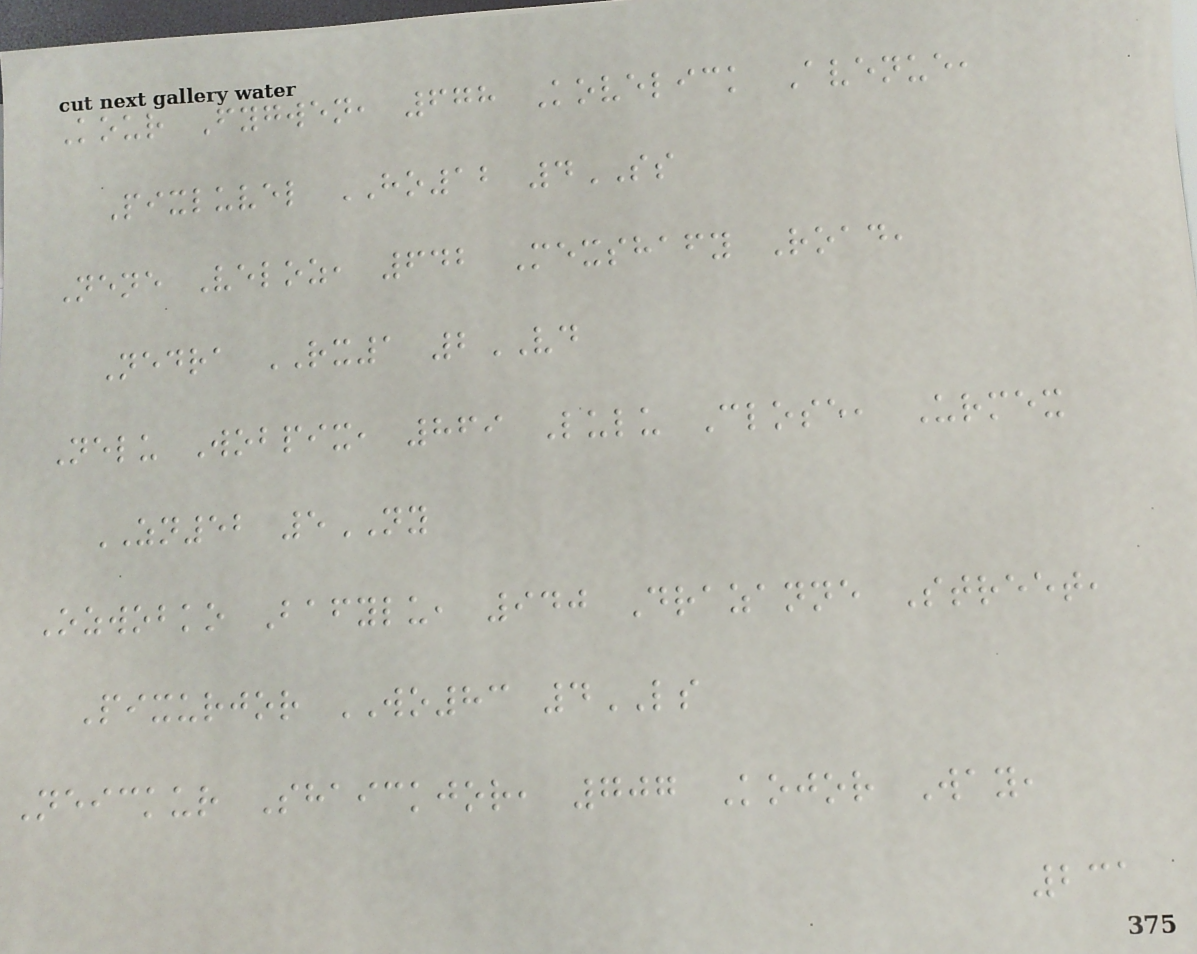Kour Fygwen, 678 Kovelick Avenue,
Pixluvel HO12 4SS
Nene Veloz, 642 Mexshafy Road,
Nedra RX1 2VD
Nelu Wobpix, 869 Lulu Close, Urmex
ZN52 5NY
Ozwobko Bafylu, 940 Drazanne Street,
Pixurjor WO83 4LS
Neickur Shaickjor, 707 Kojor Way,
231
